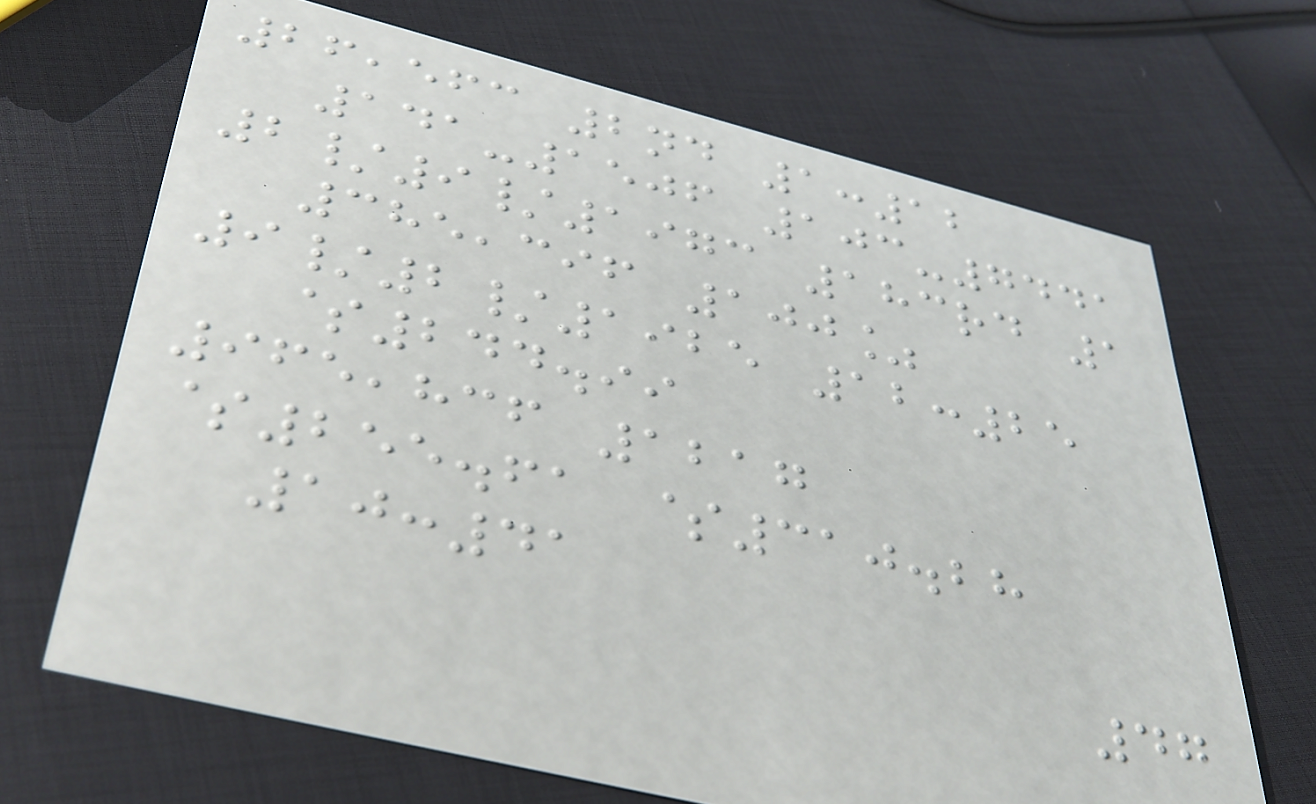26,563 2nd 1:12
141-1506 103-7441
2/9/1973 183rd 1
385,396 100%
9/2/1925 12:25
$244.99
965,836 1217
$255.61 $310.28
10:41
47
